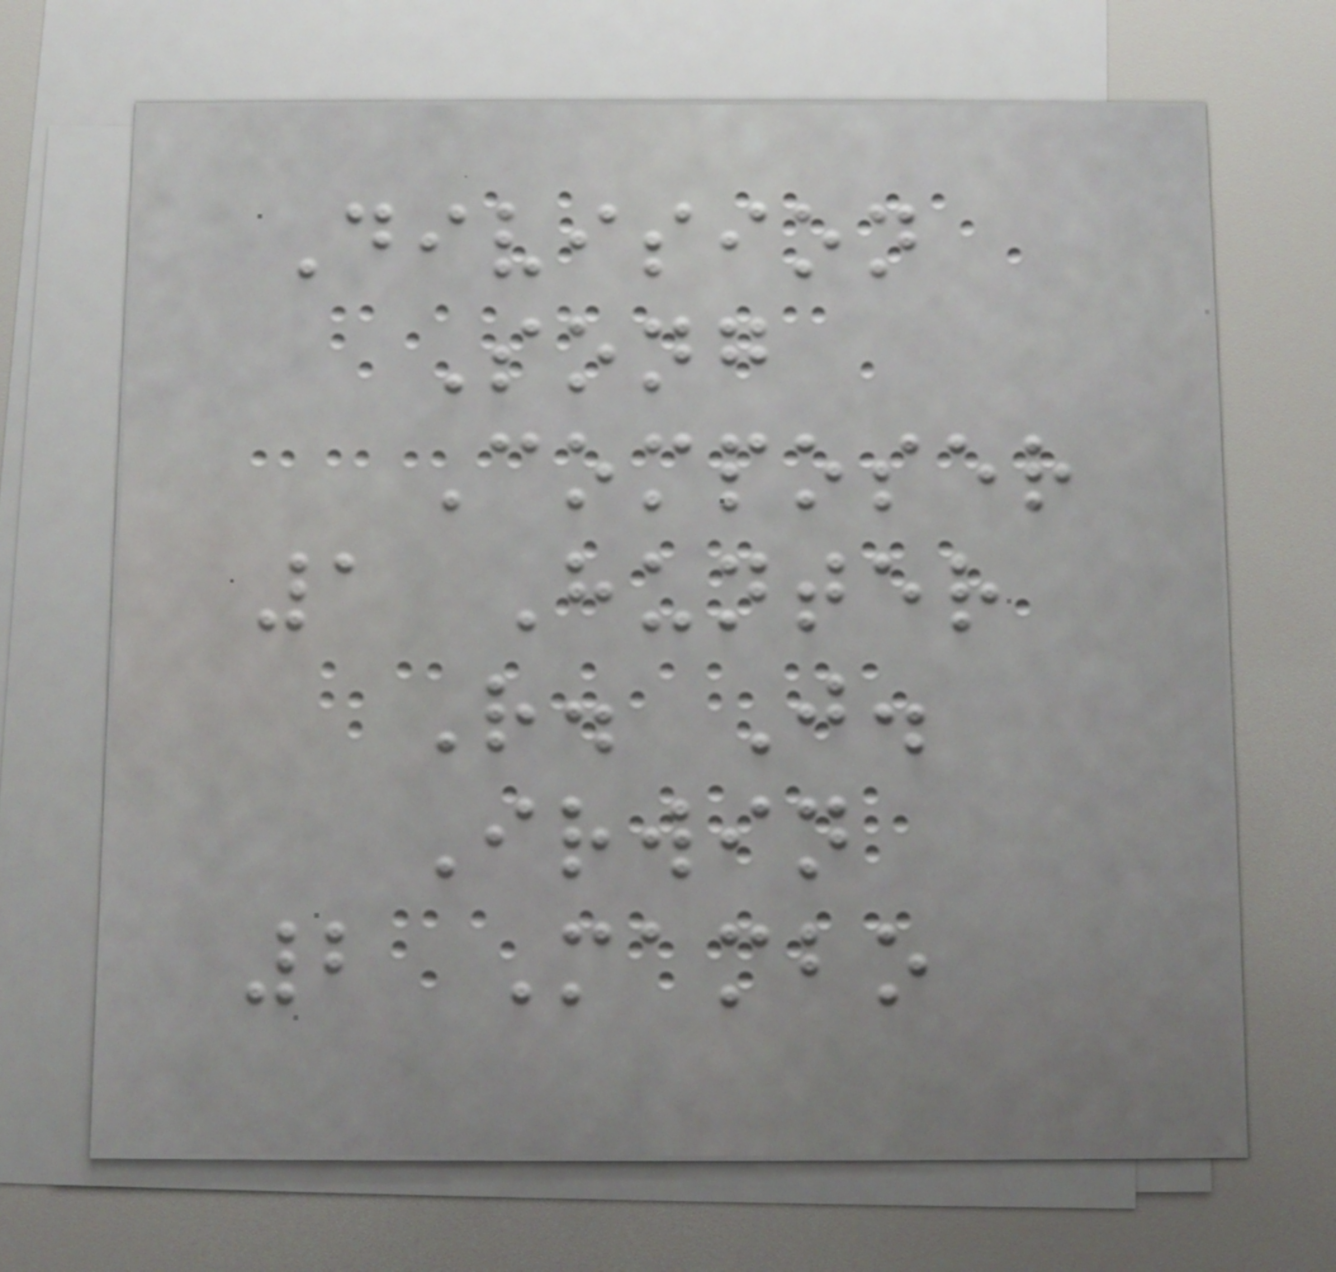Division
Song
Composer
1 Hunter
R. J.
Irwin
2 Mambo
